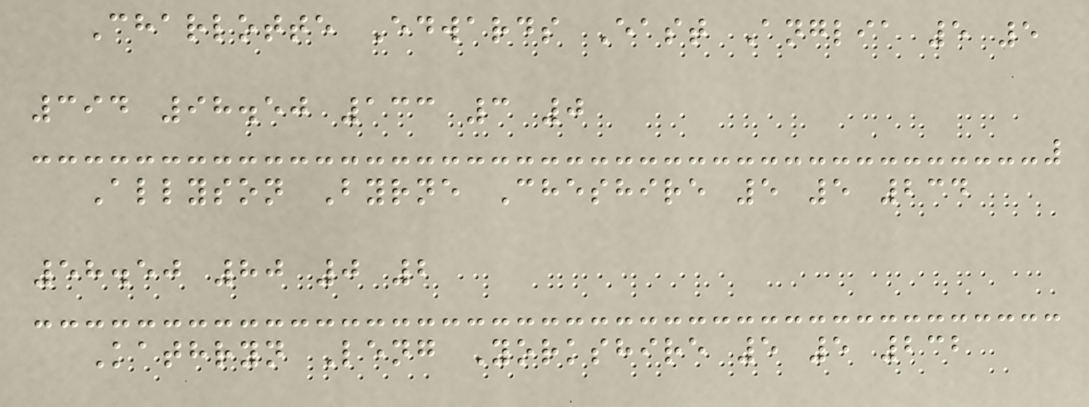Charlotte Edwards East Anglia 5 5
394 98.50 133 3 0
Allyson Byrne Cheshire 5 5 234
58.50 80 0 2
Kathryn Leng Yorkshire 5 5 232
